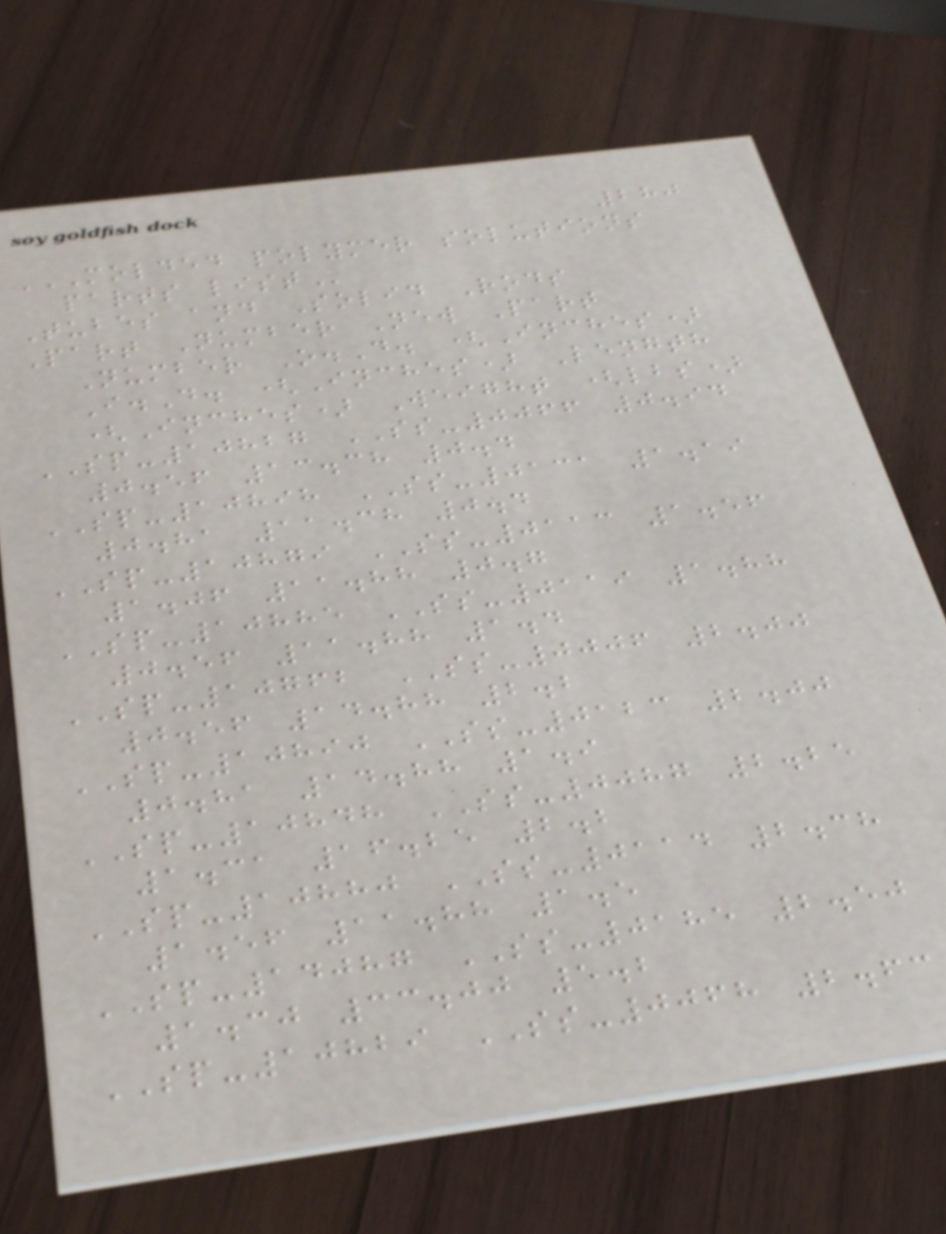280
MOLDED POLYMER SOLUTIONS
PARTS LIST
Tubes and Solid Rods
Part Number New Part
Number O.D. (Inches)
I.D. (Inches) Length
(Inches) Weight (lbs)
SP-10827 SS-0066 0.94
0.56 13.38 0.4
SP-10898 SS-0131 1.19
0.81 11.38 0.4
SP-10879 SS-0113 1.56
1.06 11.88 0.7
SP-10885 SS-0119 1.88
0.56 11.88 1.4
SP-10762 SS-0006 2.00
0.56 14.88 2.2
SP-10890 SS-0123 2.00
0.81 14.88 1.9
SP-10848 SS-0087 2.25
1.31 16.25 2.2
SP-10880 SS-0114 2.38
1.56 11.88 1.5
SP-14087 SS-0185 2.50
1.30 33.00 5.2
SP-10829 SS-0068 2.63
